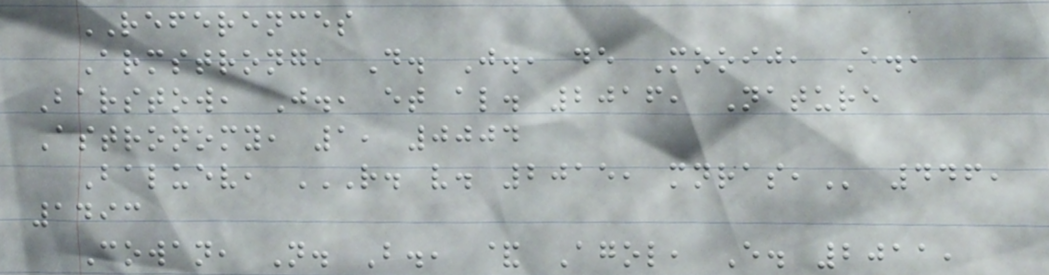REFERENCES
Armstrong, D. J., de Mooij, E.,
Barstow, J., et al. 2016, Nature
Astronomy, 1, 0004
Baluev, R. V. 2015, MNRAS, 446,
1493
Cowan, N. B., & Agol, E. 2011,
